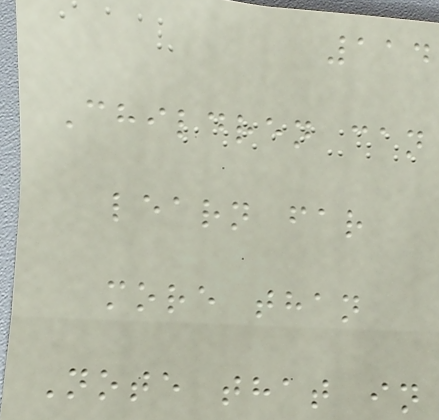114
Children can
learn far
more than
Note that in
